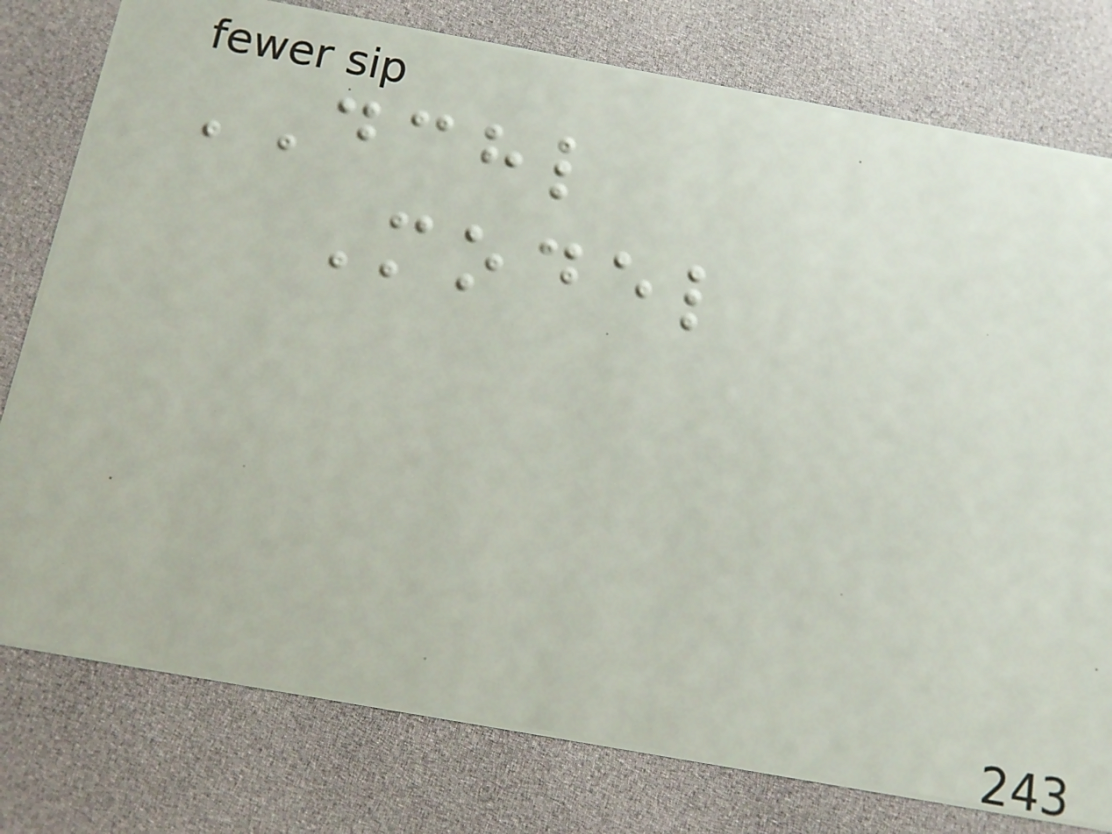DCHL
Model
